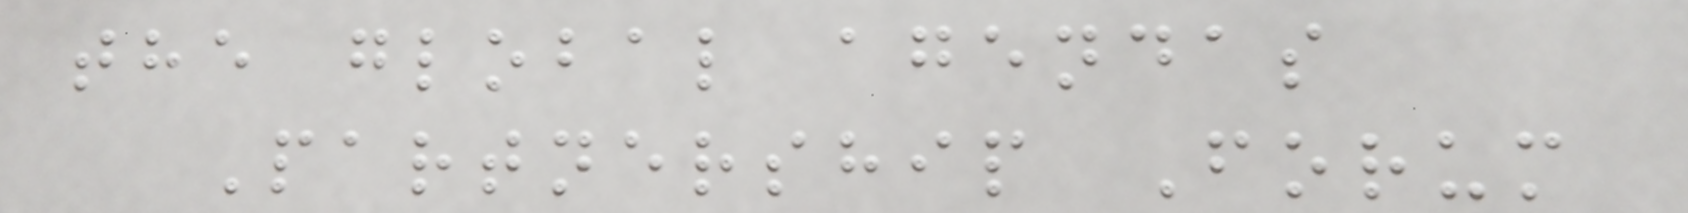the global agendas
Partnership Forum
